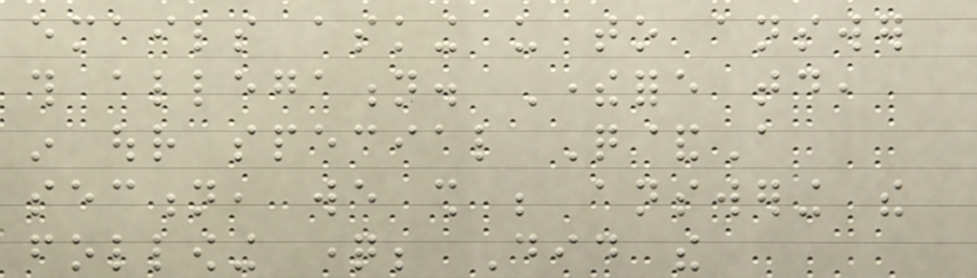emails asking us to answer
this allegation. Therefore today,
in our special Q&A
section, we shall be answering the
following question; Did the
